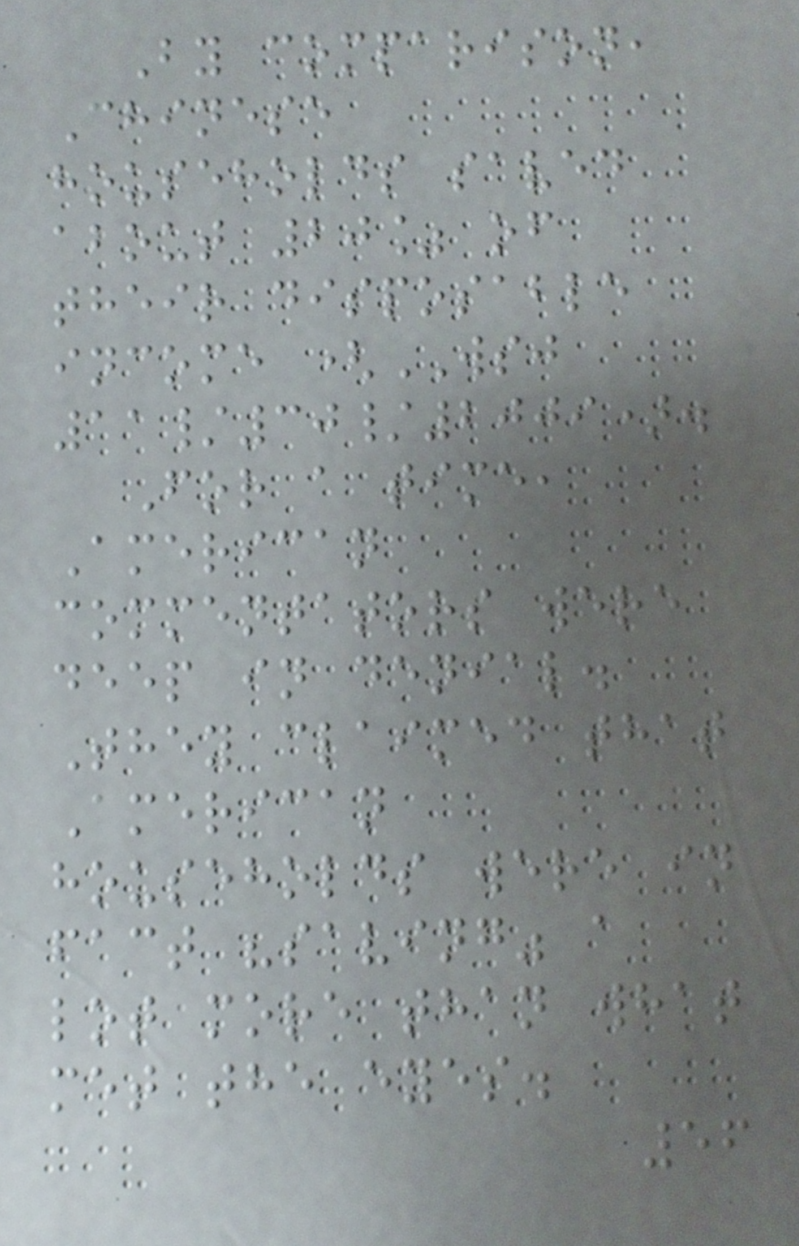By comparison,
Chinese
households saved
about 20% of
their disposable
income (WSJ
11/30/2009).
For a time,
American
commentators were
deep in denial.
They claimed that
American
households were in
fact "saving" a
lot more than what
met the eyes.
56
